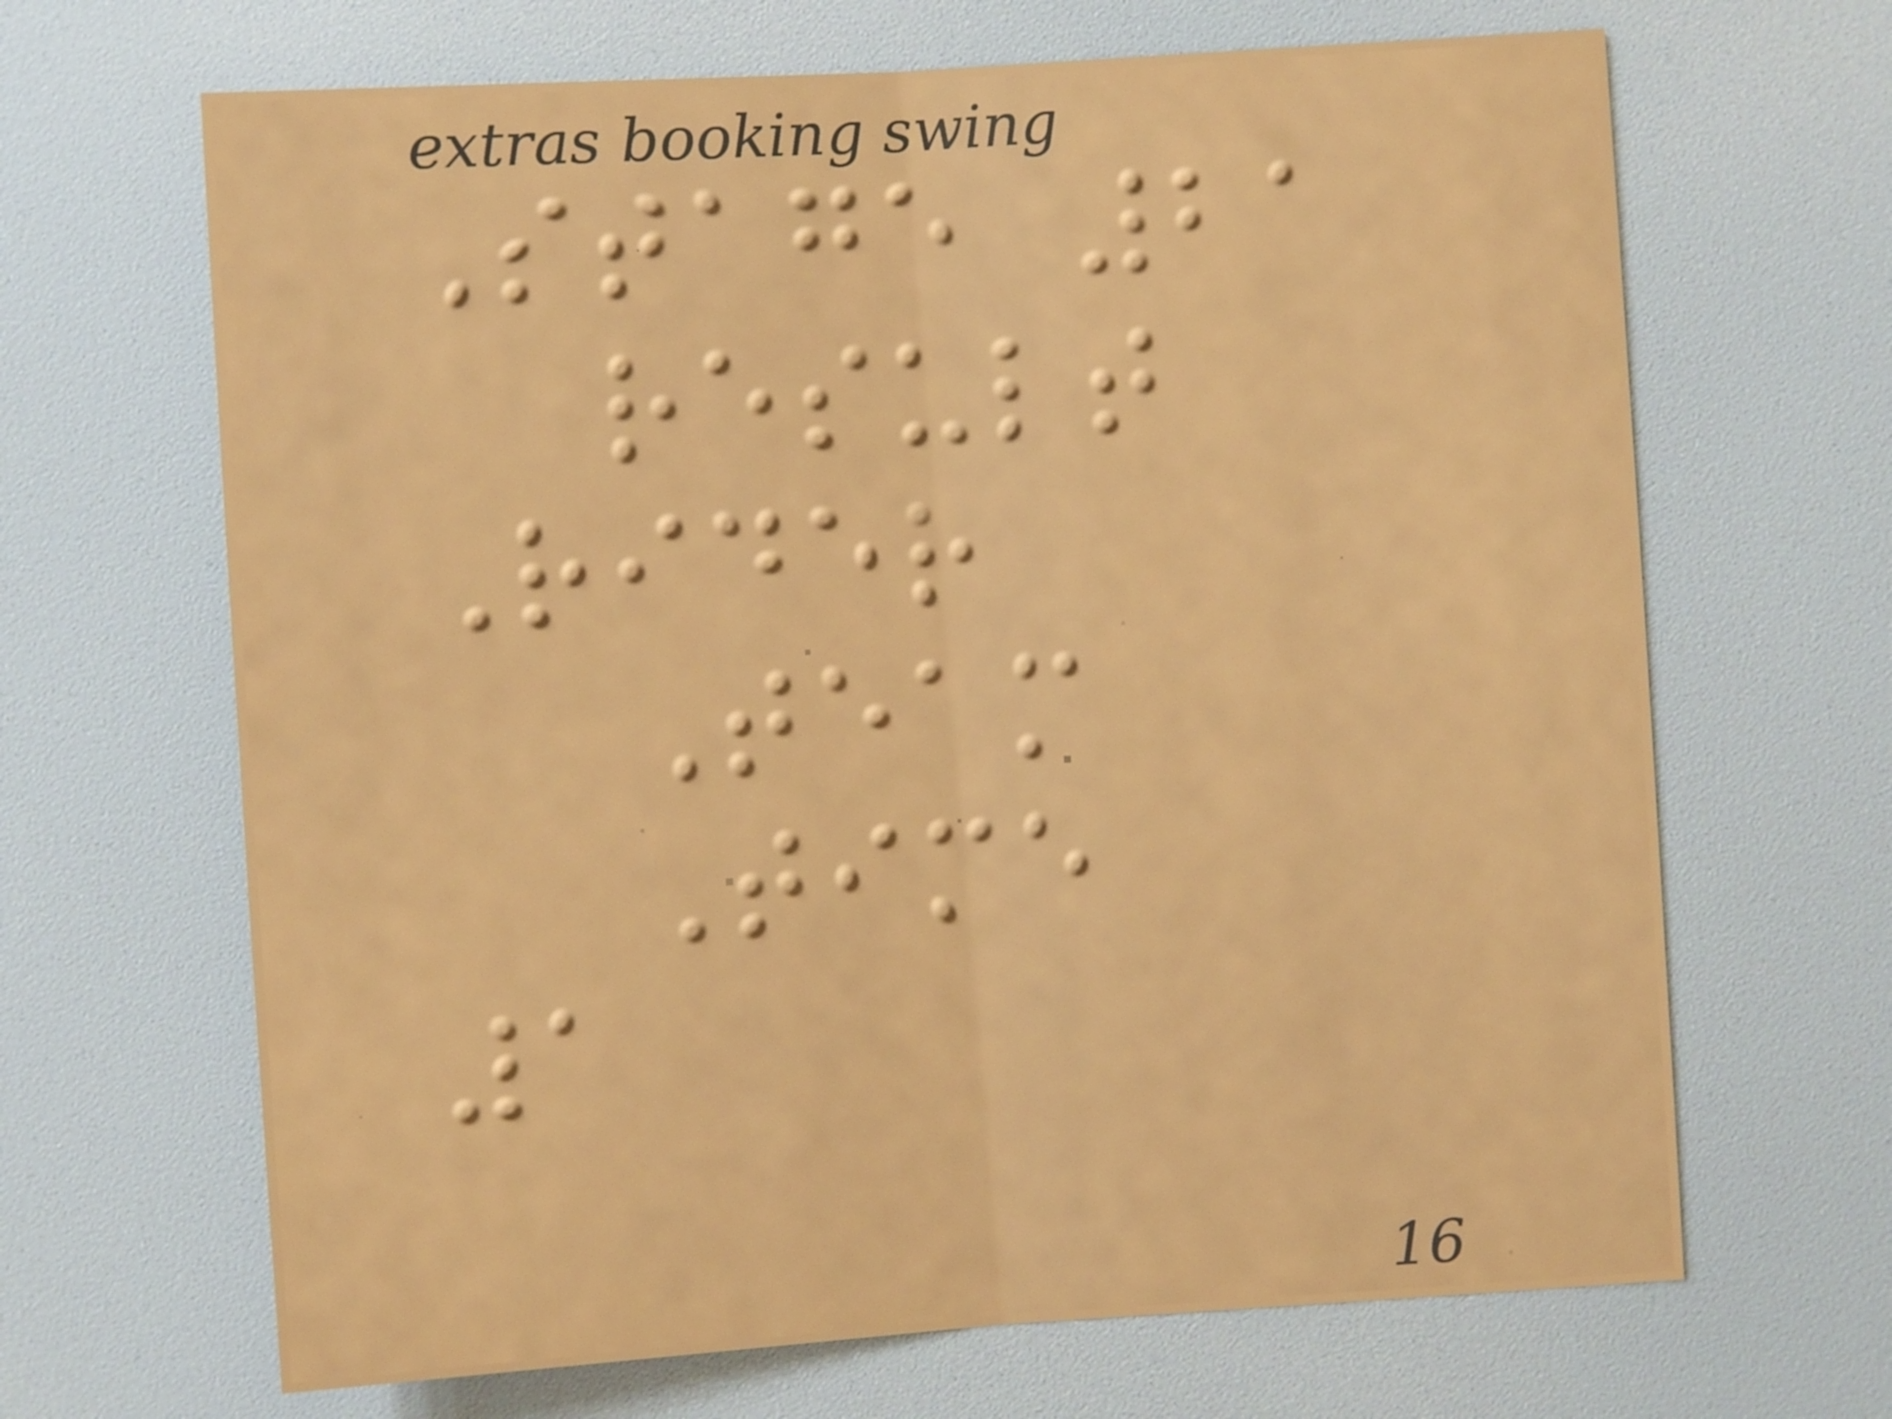Stage 21
result
Rider
Team
Time
1
